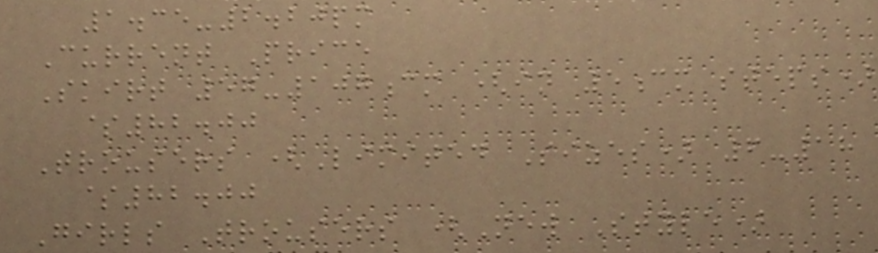1.35-2.20pm
Current Price
Skirt 57-107cm (in 5cm steps)
$82.00
Trousers (Limited Sizes) 6-18
$82.00
Girls Trousers (New Style)
